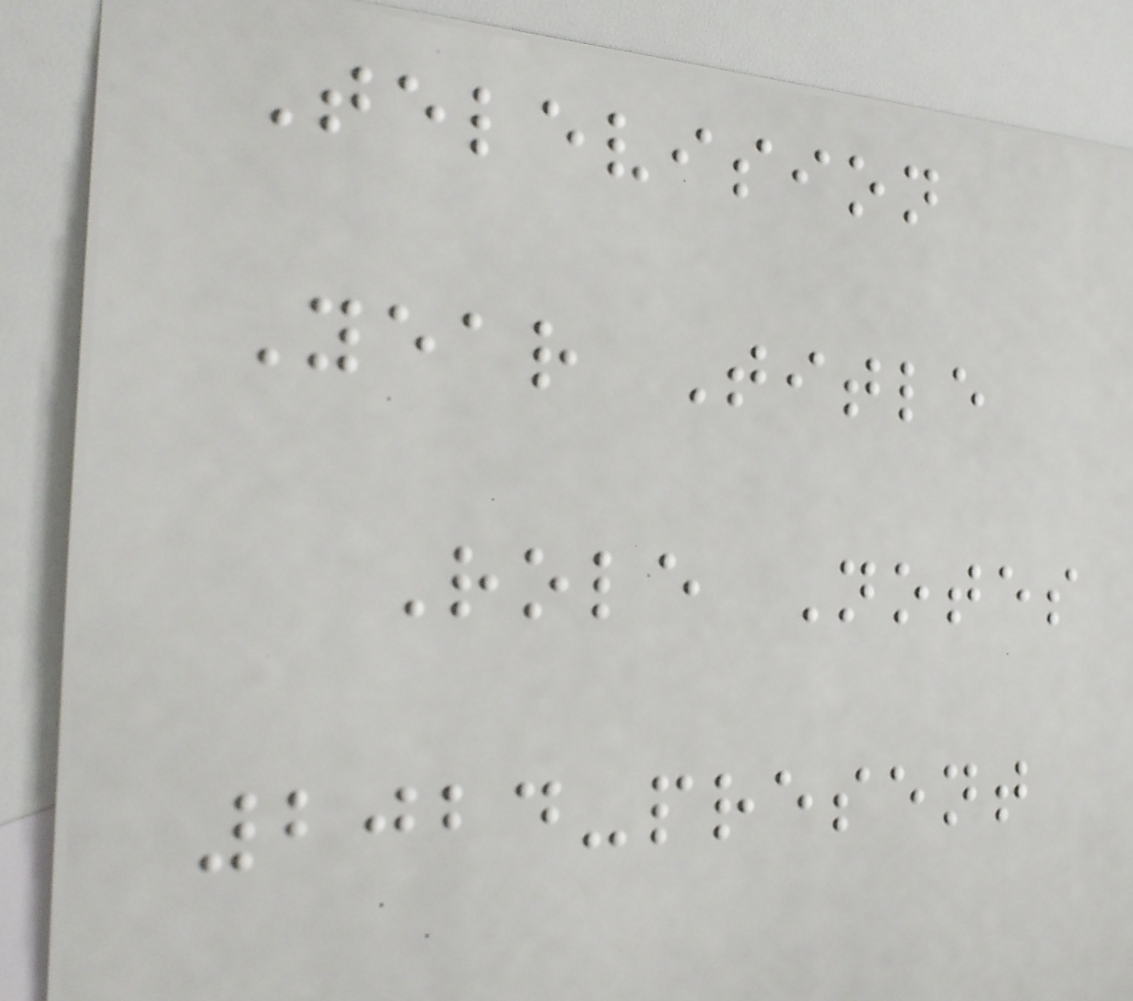Television
Year Title
Role Notes
2024-present
